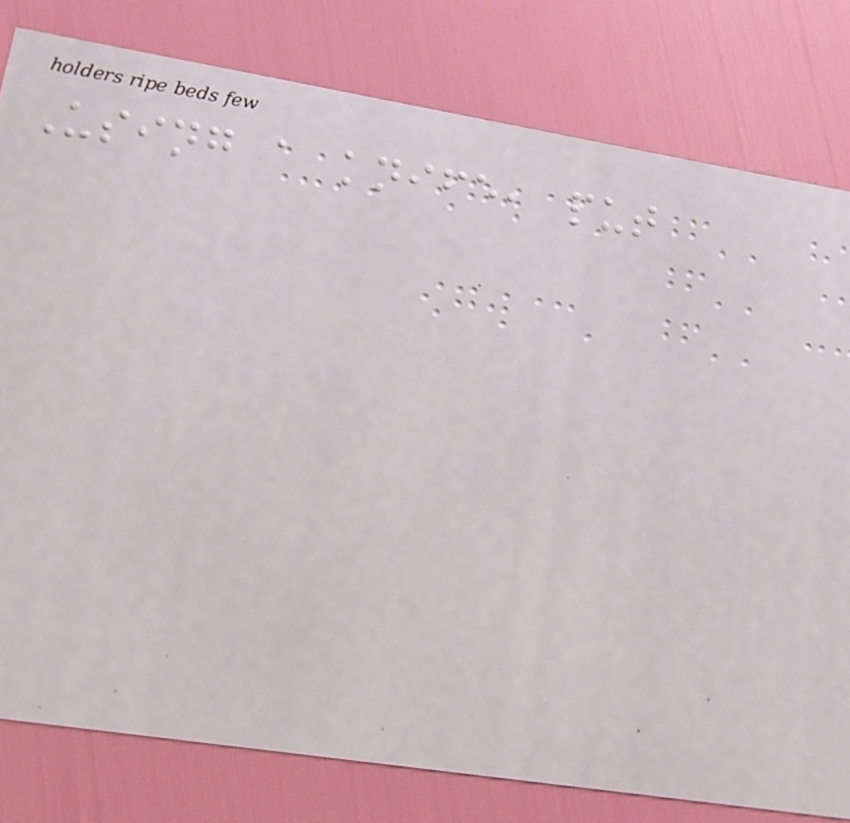Using a knife, put
